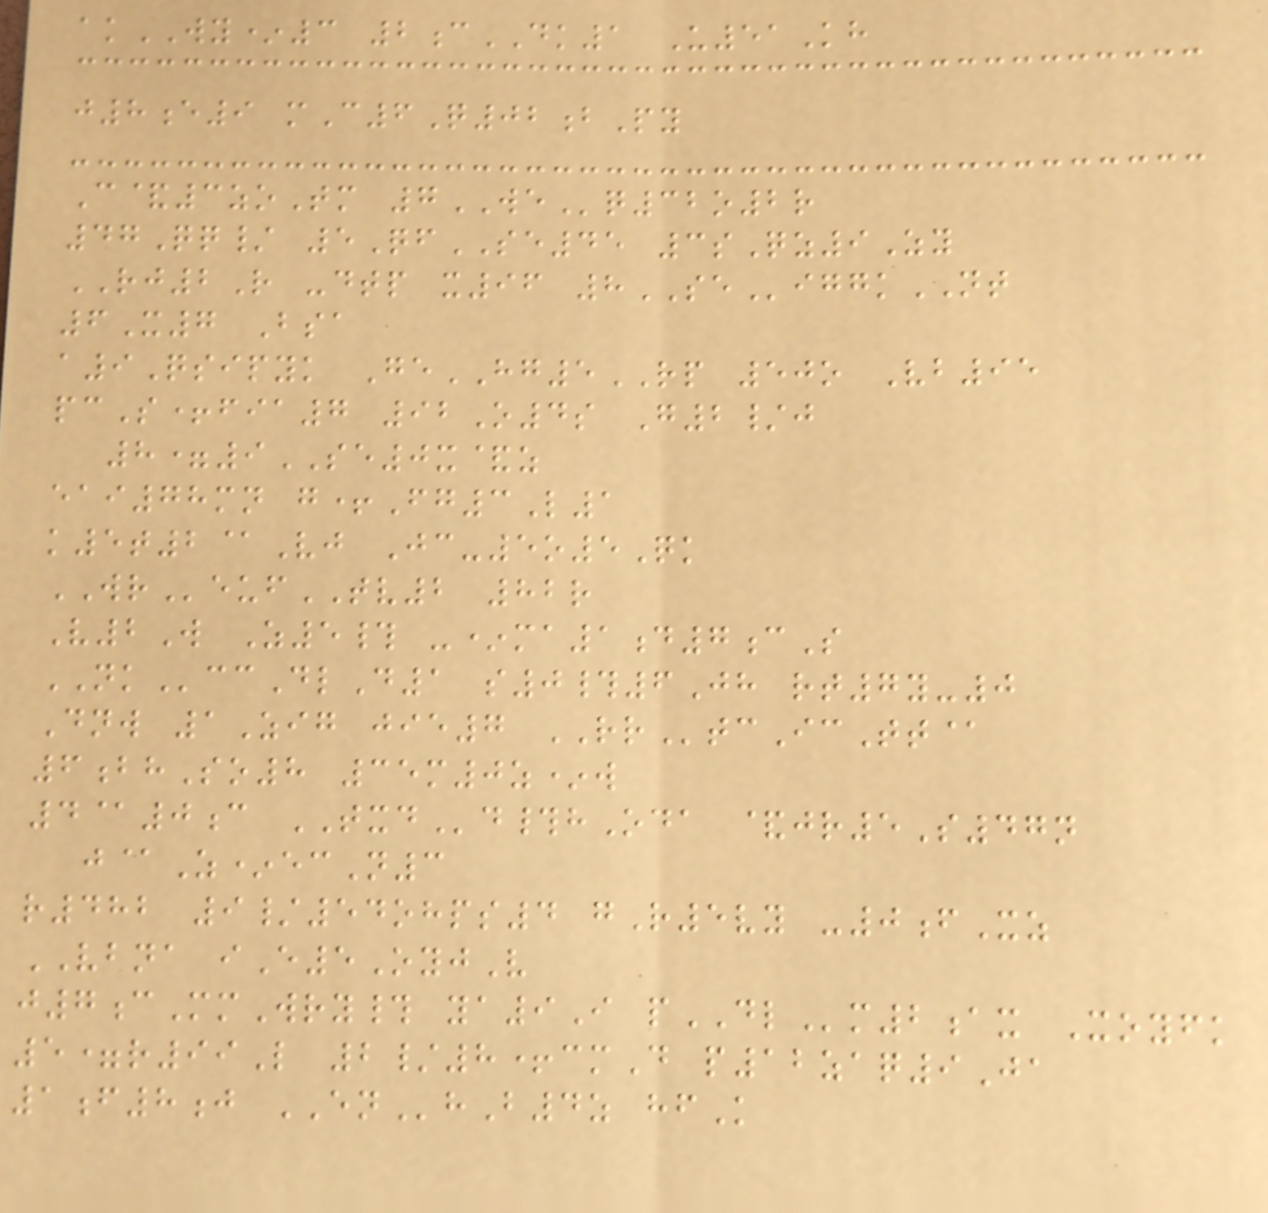akWY*3 2cDK1 U51Kh
j8e9 mC6Q02bPy
C&3zoTm 7WEq32o2r
47Qq/ 5QfSE45 3sQz9Zy
RJ2R -dtp x96 8SEiggkNT
6X7 Bsa
a9Qsipyk GeHG5RP 50o Vb95
pcS+fia7 92O4s G2/j
8=9SE0x&z
eai78mn g+Fg3L1
k5t2@Vj Jc-5o5Qk
WReufTV2 82r
V2W Z5# -*ma1d7cS
NKccDlD1 s0#6Jh rt7y-0
Dnw 1Zig jie7 RRtcIcTt@
6bhSo8 35m0z*w
4@0c TXDd#hOda &jr5S47n
j@Z*ecN3
r482 9/54ohps4 gR5vy -0fXz
VBNA iE5OyjV
j7cMmWry# ya9I pDLm2ax Xoyfk
5=r99L 2/8+cmD p12zaq9Ja
1f8j ENhB4z hfK
